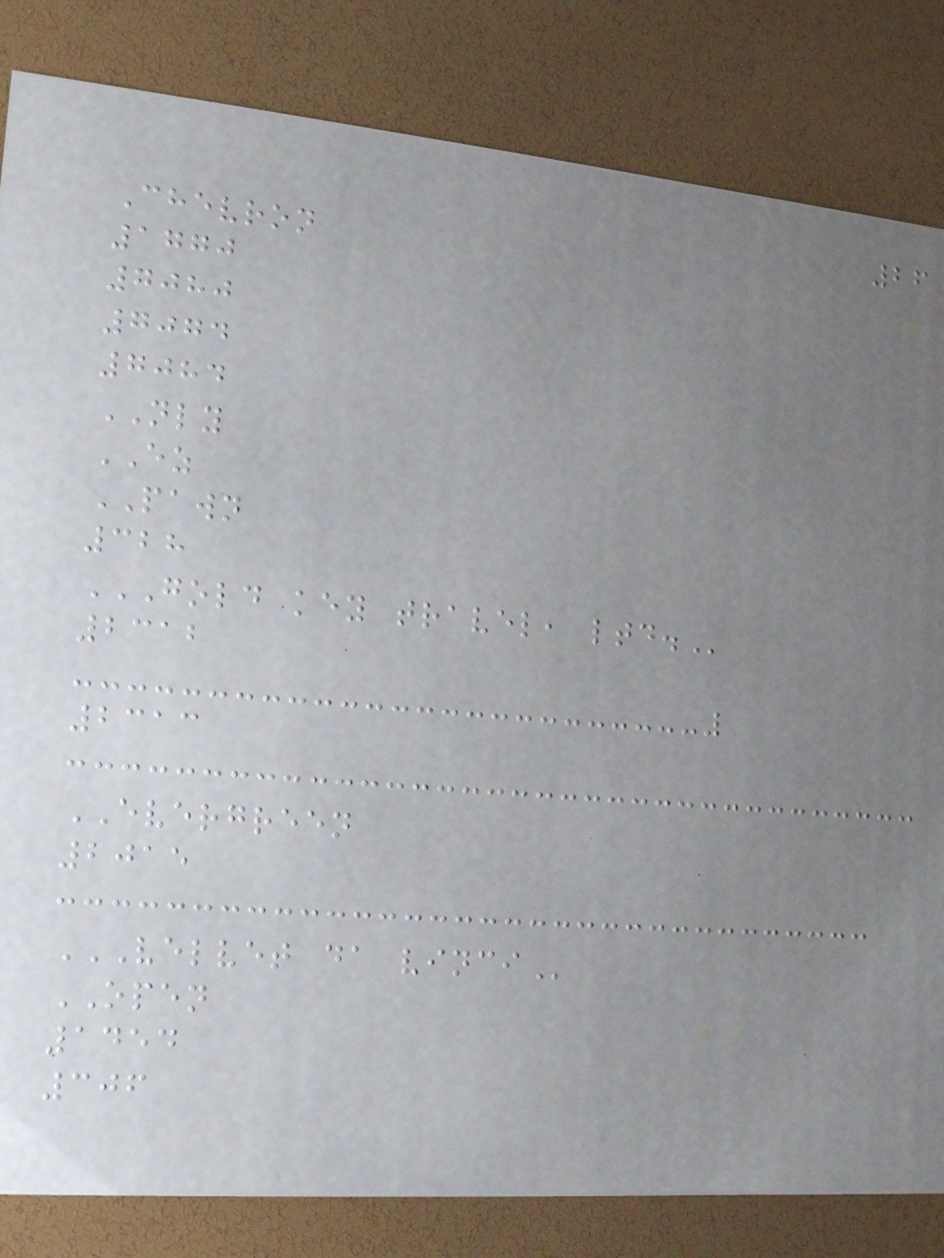26
Chevron
1770
7080
7074
7084
NLY
EZ
PAWN
328
GOLD KEY TRAVEL, LTD.
2312
2313
EVERGREEN
2015
VELVET DA VINCI
OPEN
1454
306
